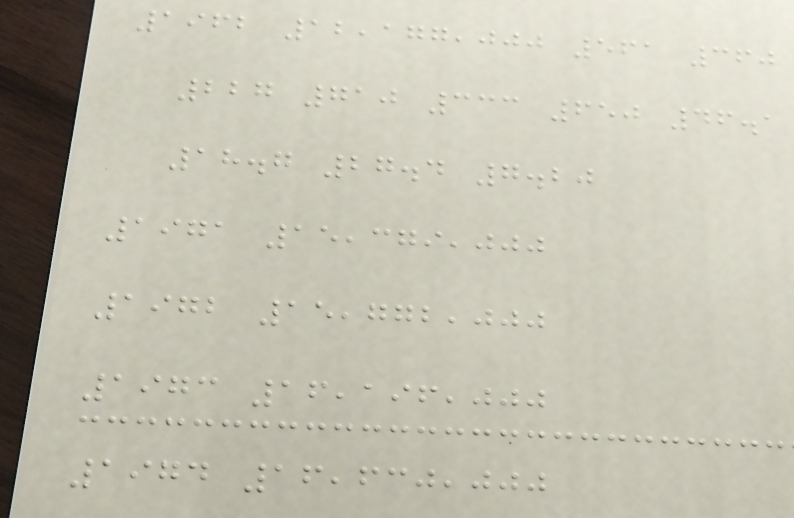1962 12,177,000 561 360
227 710 333 650 46.1
18.7 27.4 7.20
1971 15,379,000
1972 15,772,000
1973 16,196,000
1974 16,630,000
